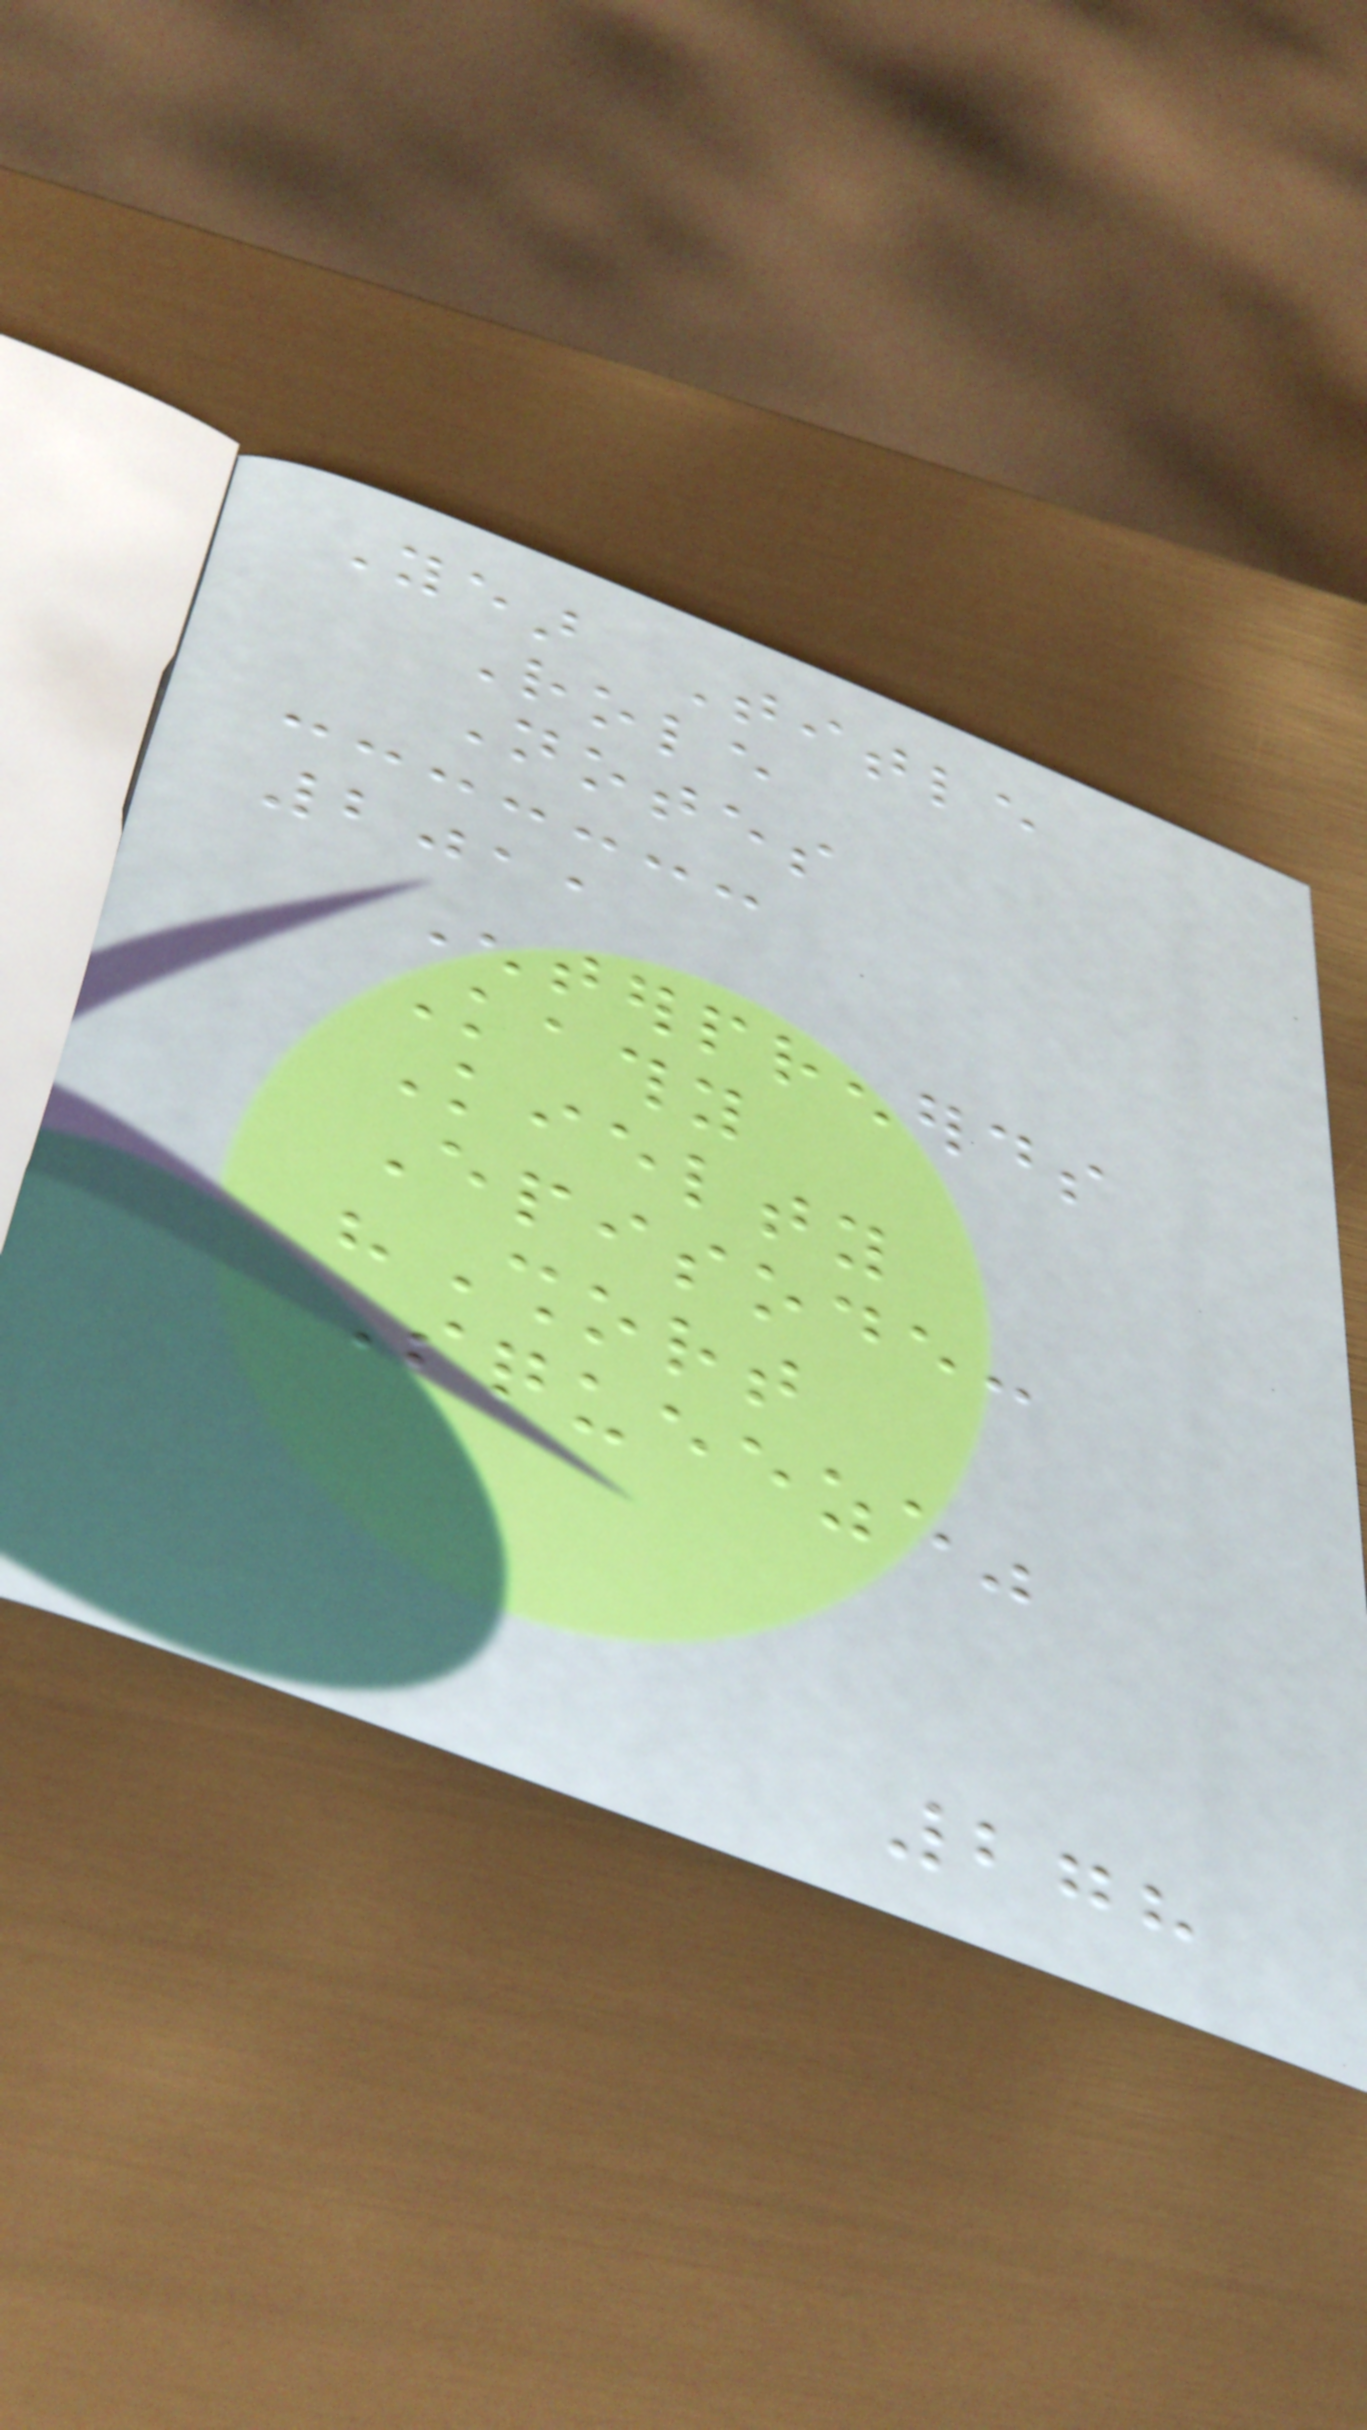Year Title
Role
Notes
2011
Enterprenerds
Kathy
Kielty
Episode:
"Short
Squeeze"
278
